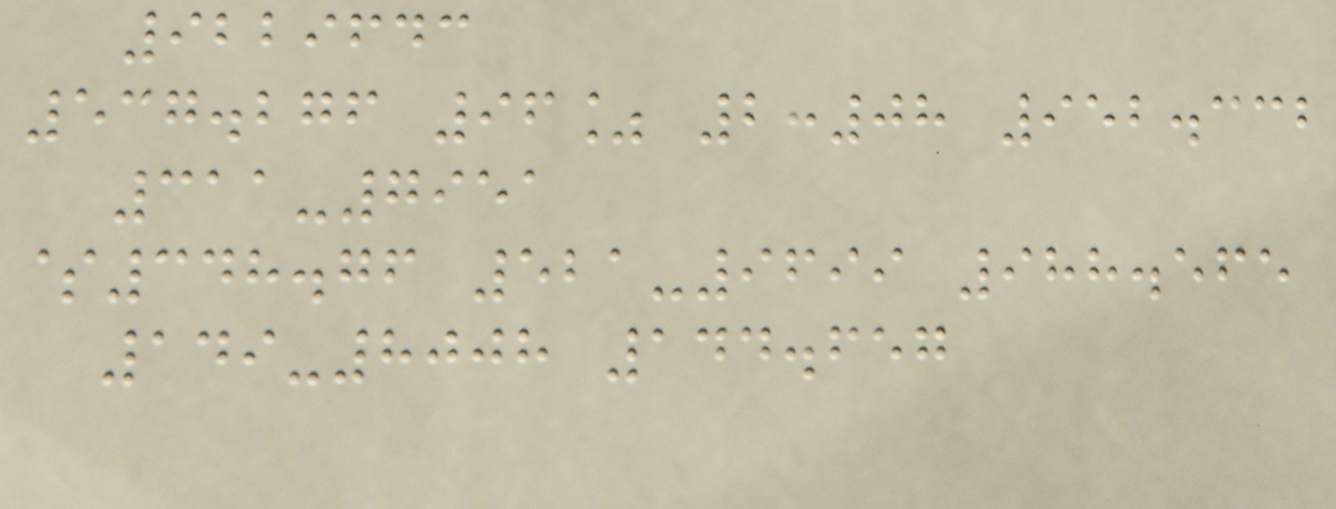9229643
537.276 96% 2:08 952.332
311-7951
$348.76 521-9699 988.565
149-8008 144.657
